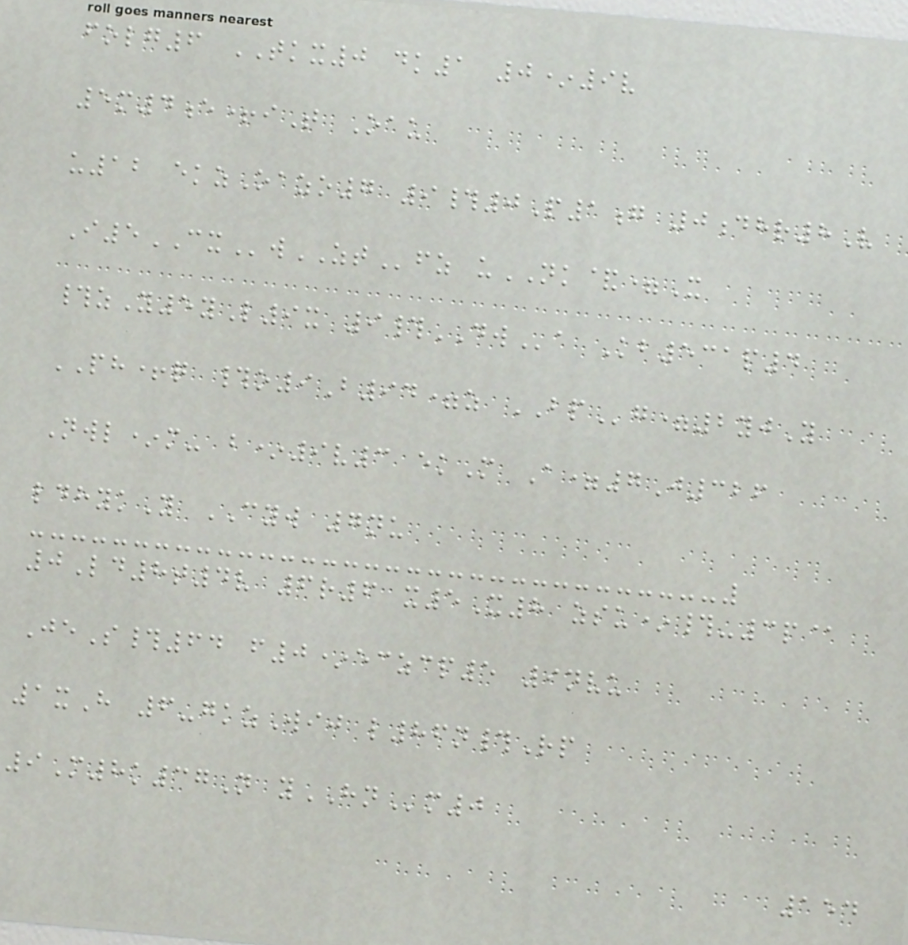folg6 TKX0 dk1 0*9v
5m4e+iT Oau
u12 ekzOazo7 9#0P1g 0dhr8V
I5CXwZTfz uNK&=X
#zY5yL9x 9#DWa Kb531p4
PH+q #o9B94=z BPg=2yjY
Nwl*m- b*9v3 ekM A=7J326
ldhykY CYW 7nu
0Ld8t4v 6r6 x5X8 zsu*#-3p@
JeS#64 f0*eczcp5 9nvu
1xH 6-gkzWij l86n#Rp
9M8k37N yHNm0
154
